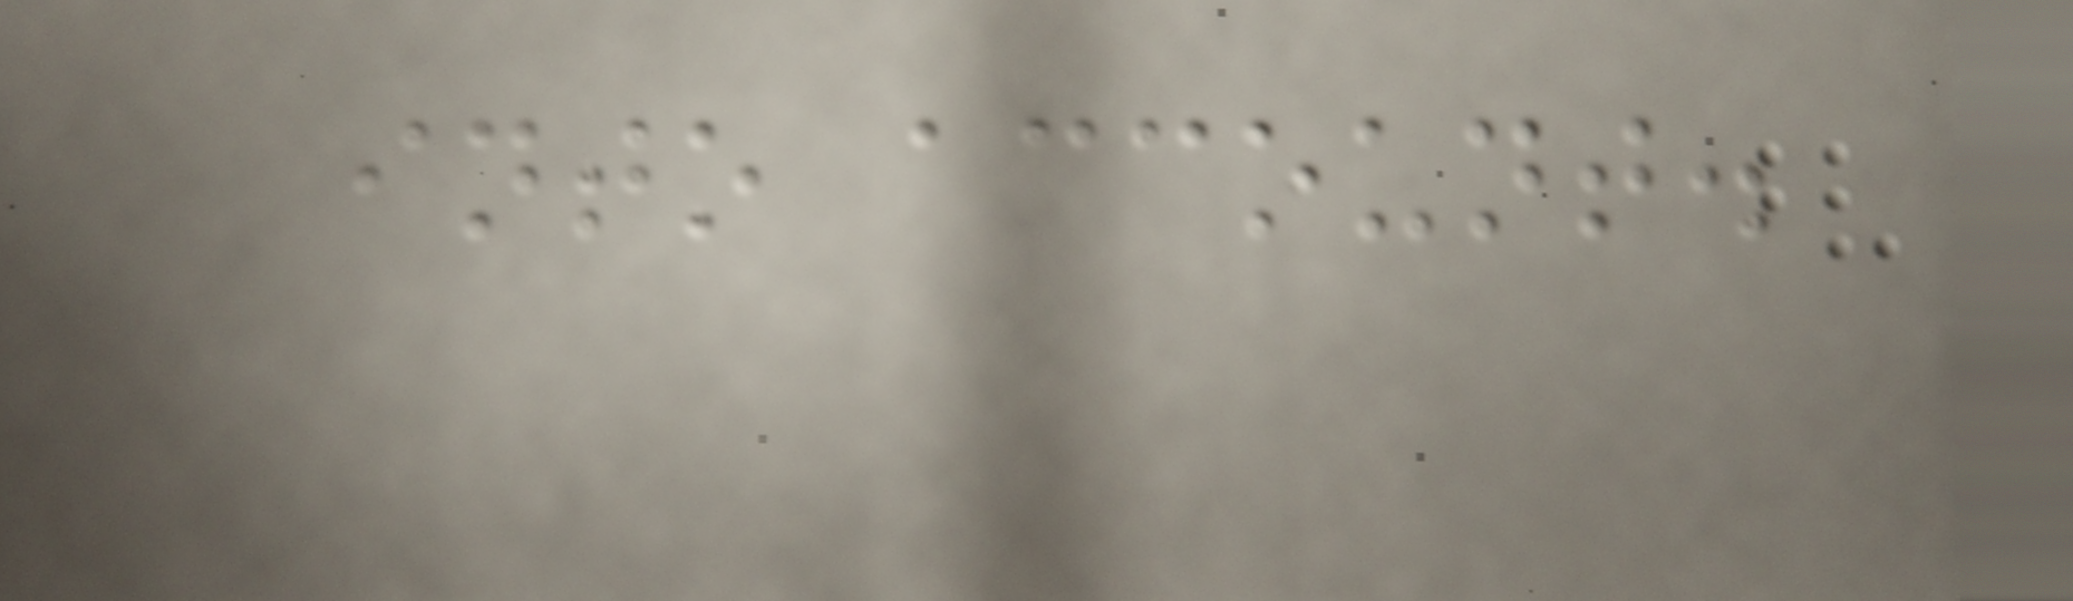into account.
